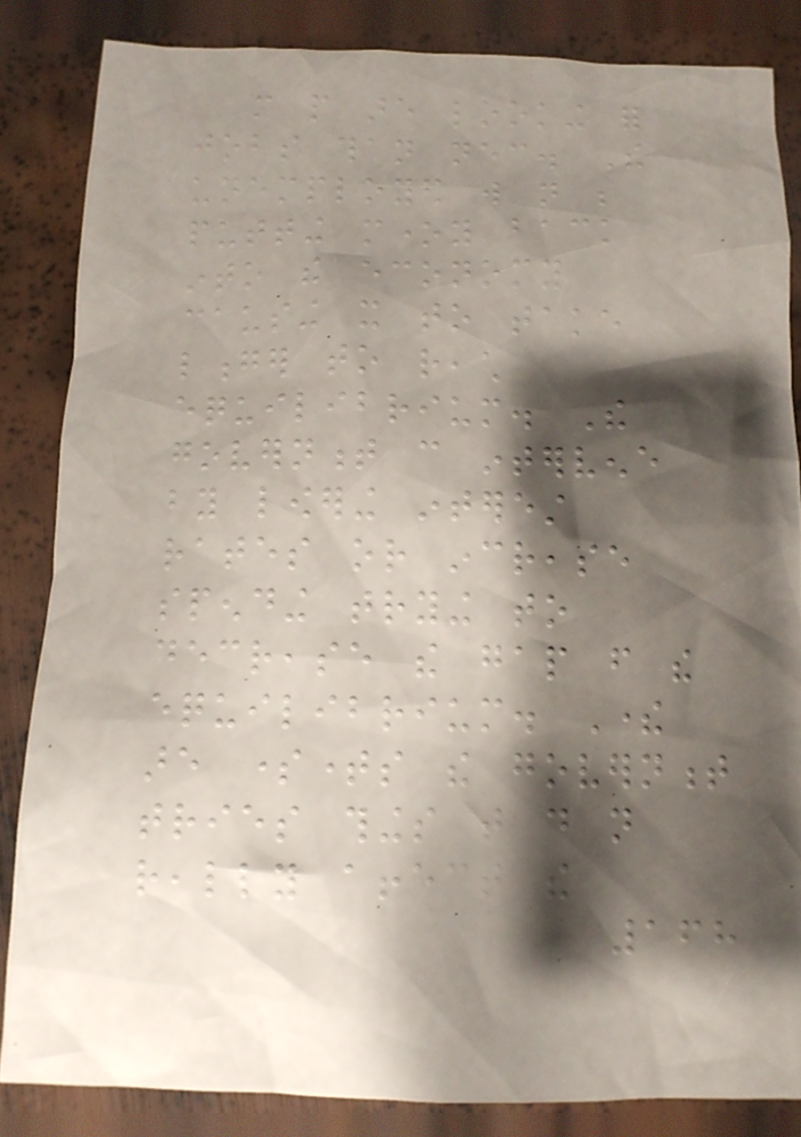more people are looking for
jobs than necessary. The
unemployed will not be
putting money back
into the economy
causing it to take
longer to reach
equilibrium. The
government can intervene
by lowering interest
rates or increase
spending trying to
decrease the gap from the
equilibrium. There
are sometimes the government
tries things that do not
really affect the
168
